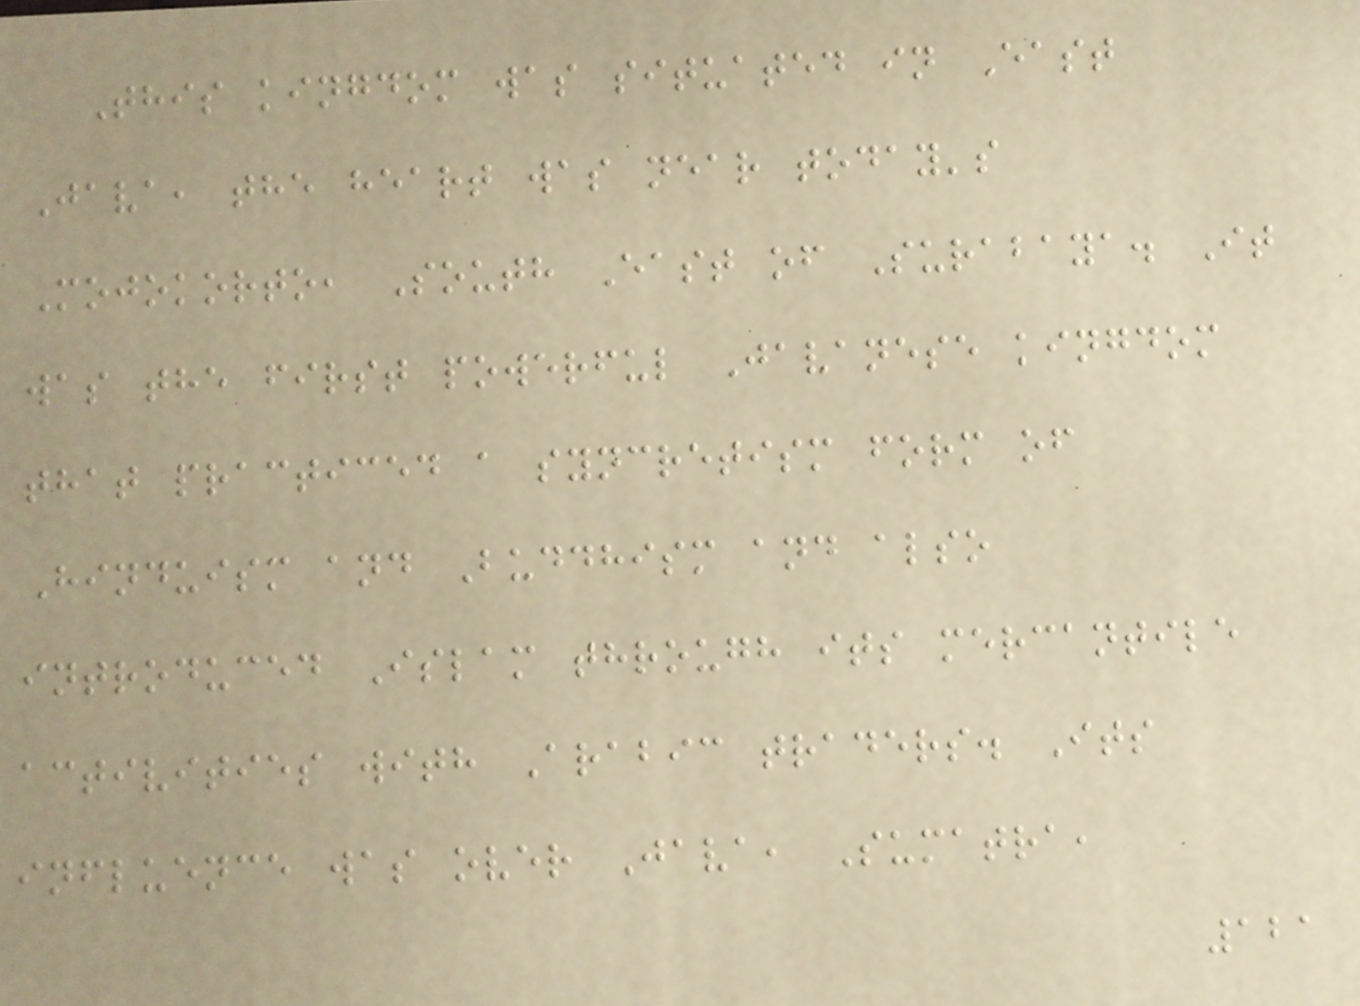This kingdom was situated in East
Java, the heart was near today's
Mojokorto, South East of Surabaya. It
was the first powerful Javanese kingdom
that practiced a syncretism form of
Hinduism and Buddhism and also
introduced Islam through its mercantile
activities with Arabic traders. Its
influence was over Java, Sumatra,
121
